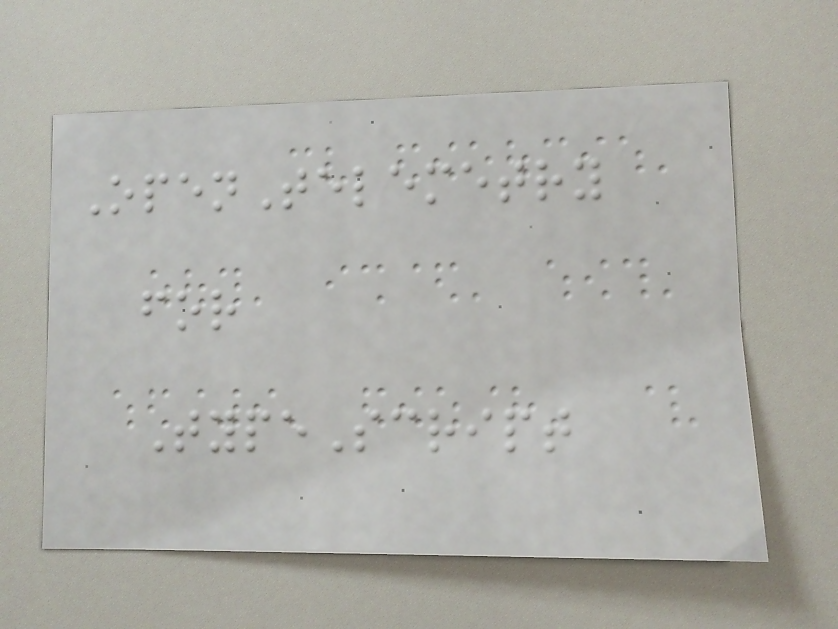OpenTelemetry
for
TypeScript
